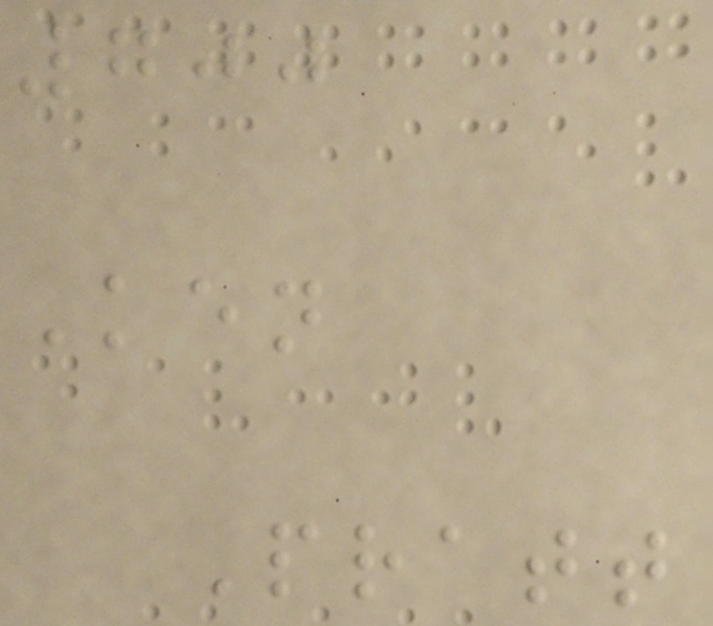700
Ken
Pratt
